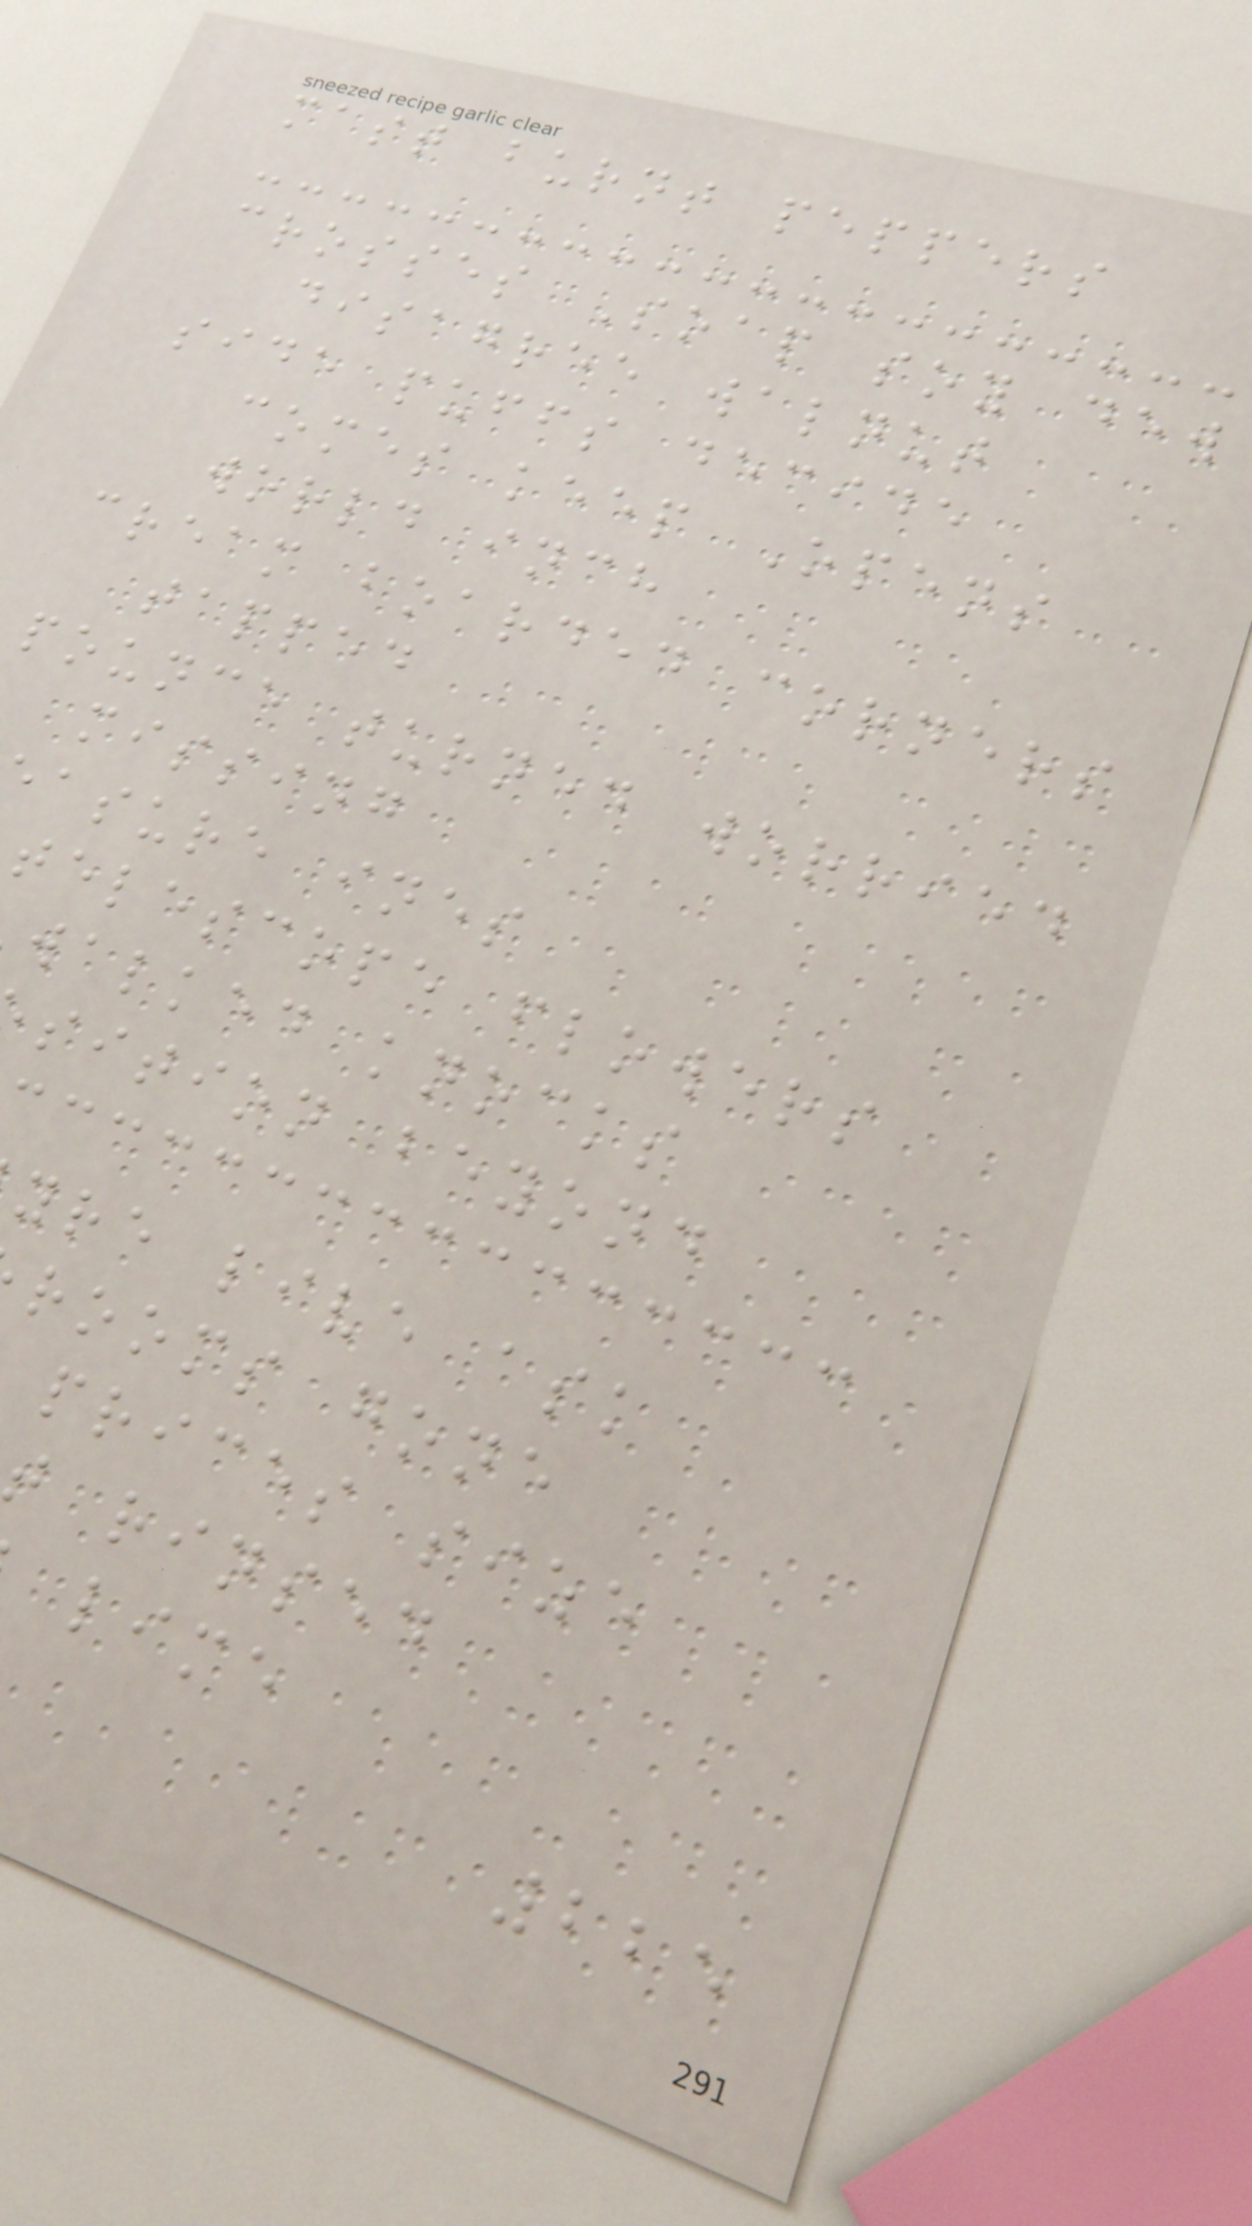mast burnt peppers
crosses Soap soy dew
disagree walnut
side puffs decide
comes keep Opens
world inch
cream boarded corners
tapped
pounce turned worried
missing
asure ines
telescope flowers
walked knocks
sition beyond
yre live ask
rooms gone
prices size
rinsed
lime
225
